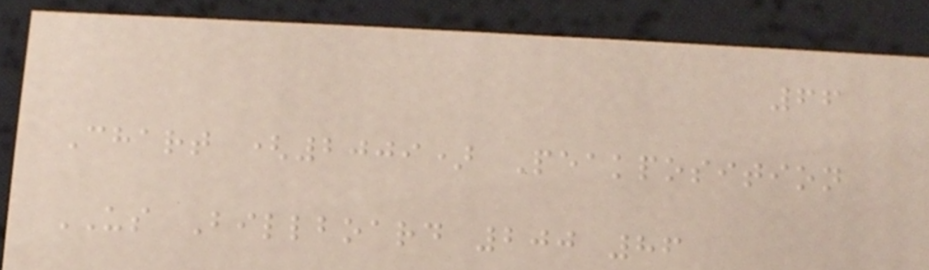66
Chart (2009) Peakposition
US Billboard 200 86
